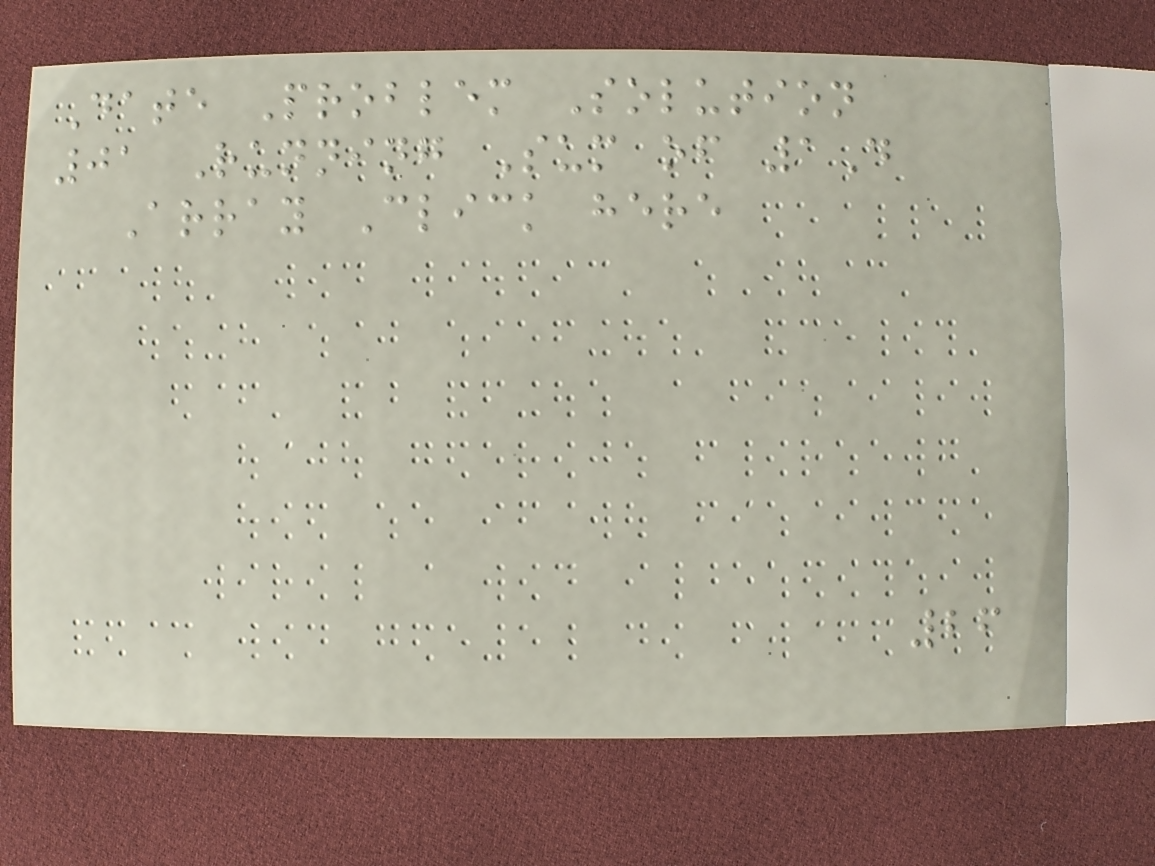Date Problem Solution
01 Running Sum of 1D
Array Click here
26
